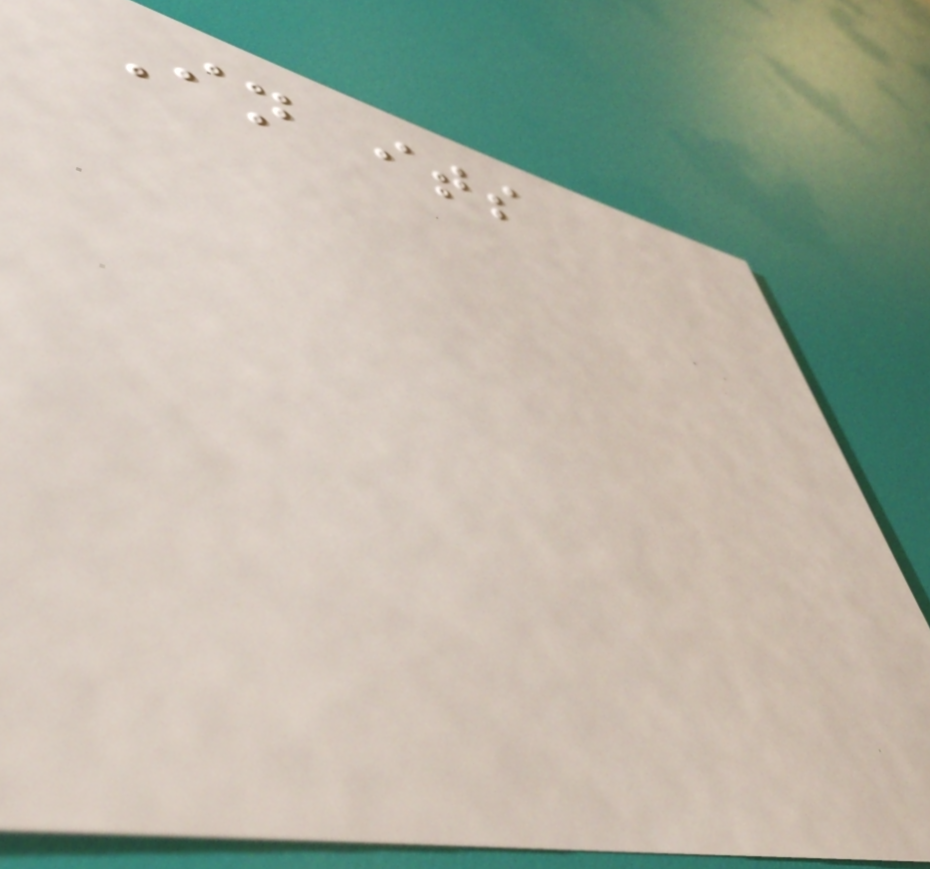In its
